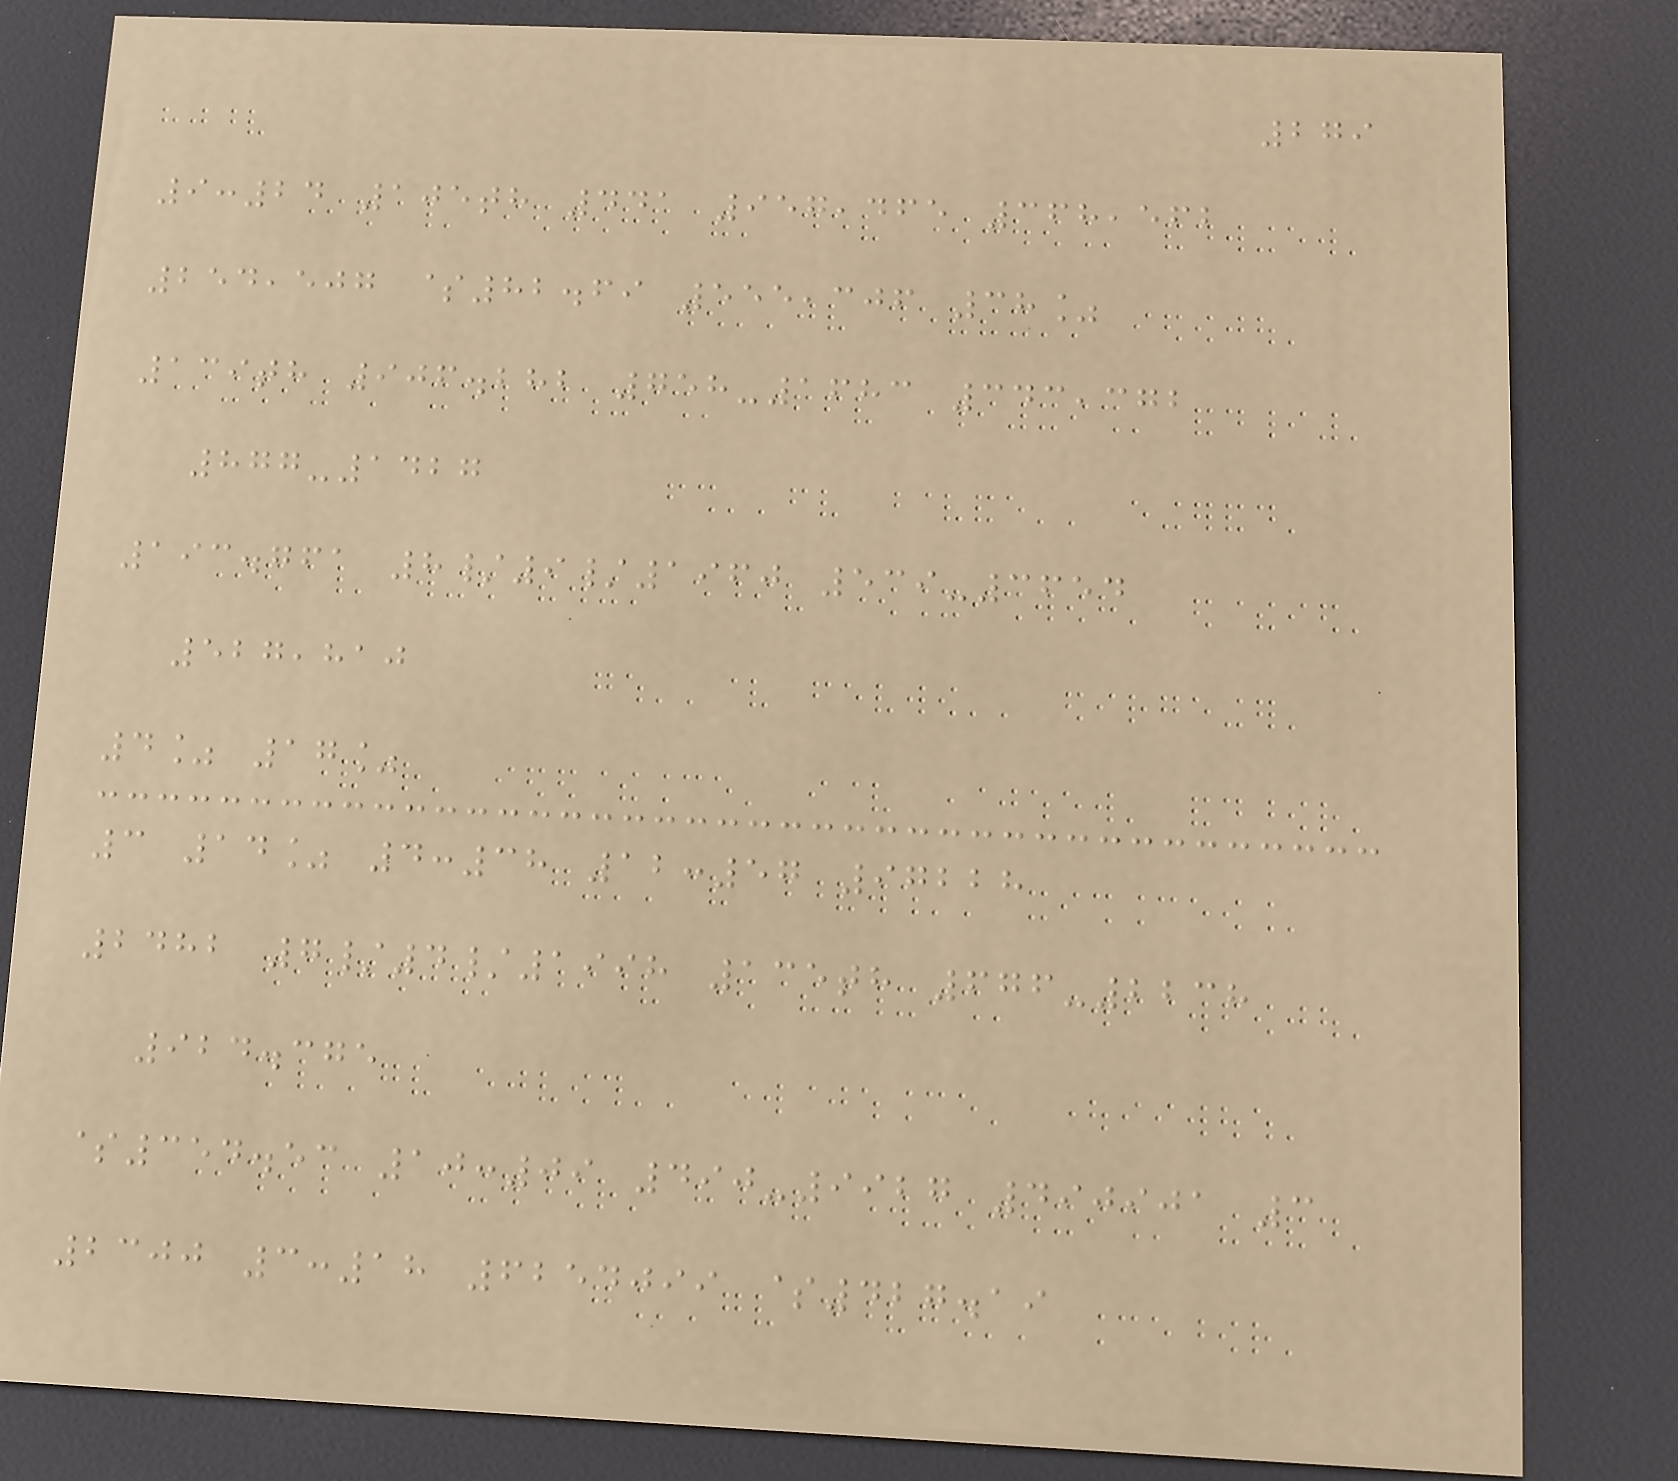279
9:24 105th 441 957,465 368,562
254,507 $82.69 555,306 38%
139th 906.282 758-1683 343,372
877-1427
193.761 8/9/1960 539-3654
527,810
4% 17%
3 14% 4:38 12:57 97228
2482 7/4/1998 135th 676-2238
924.375
$354.53 10:09 490-9927 490901 3
2300 3:18 6254099 $427.19
